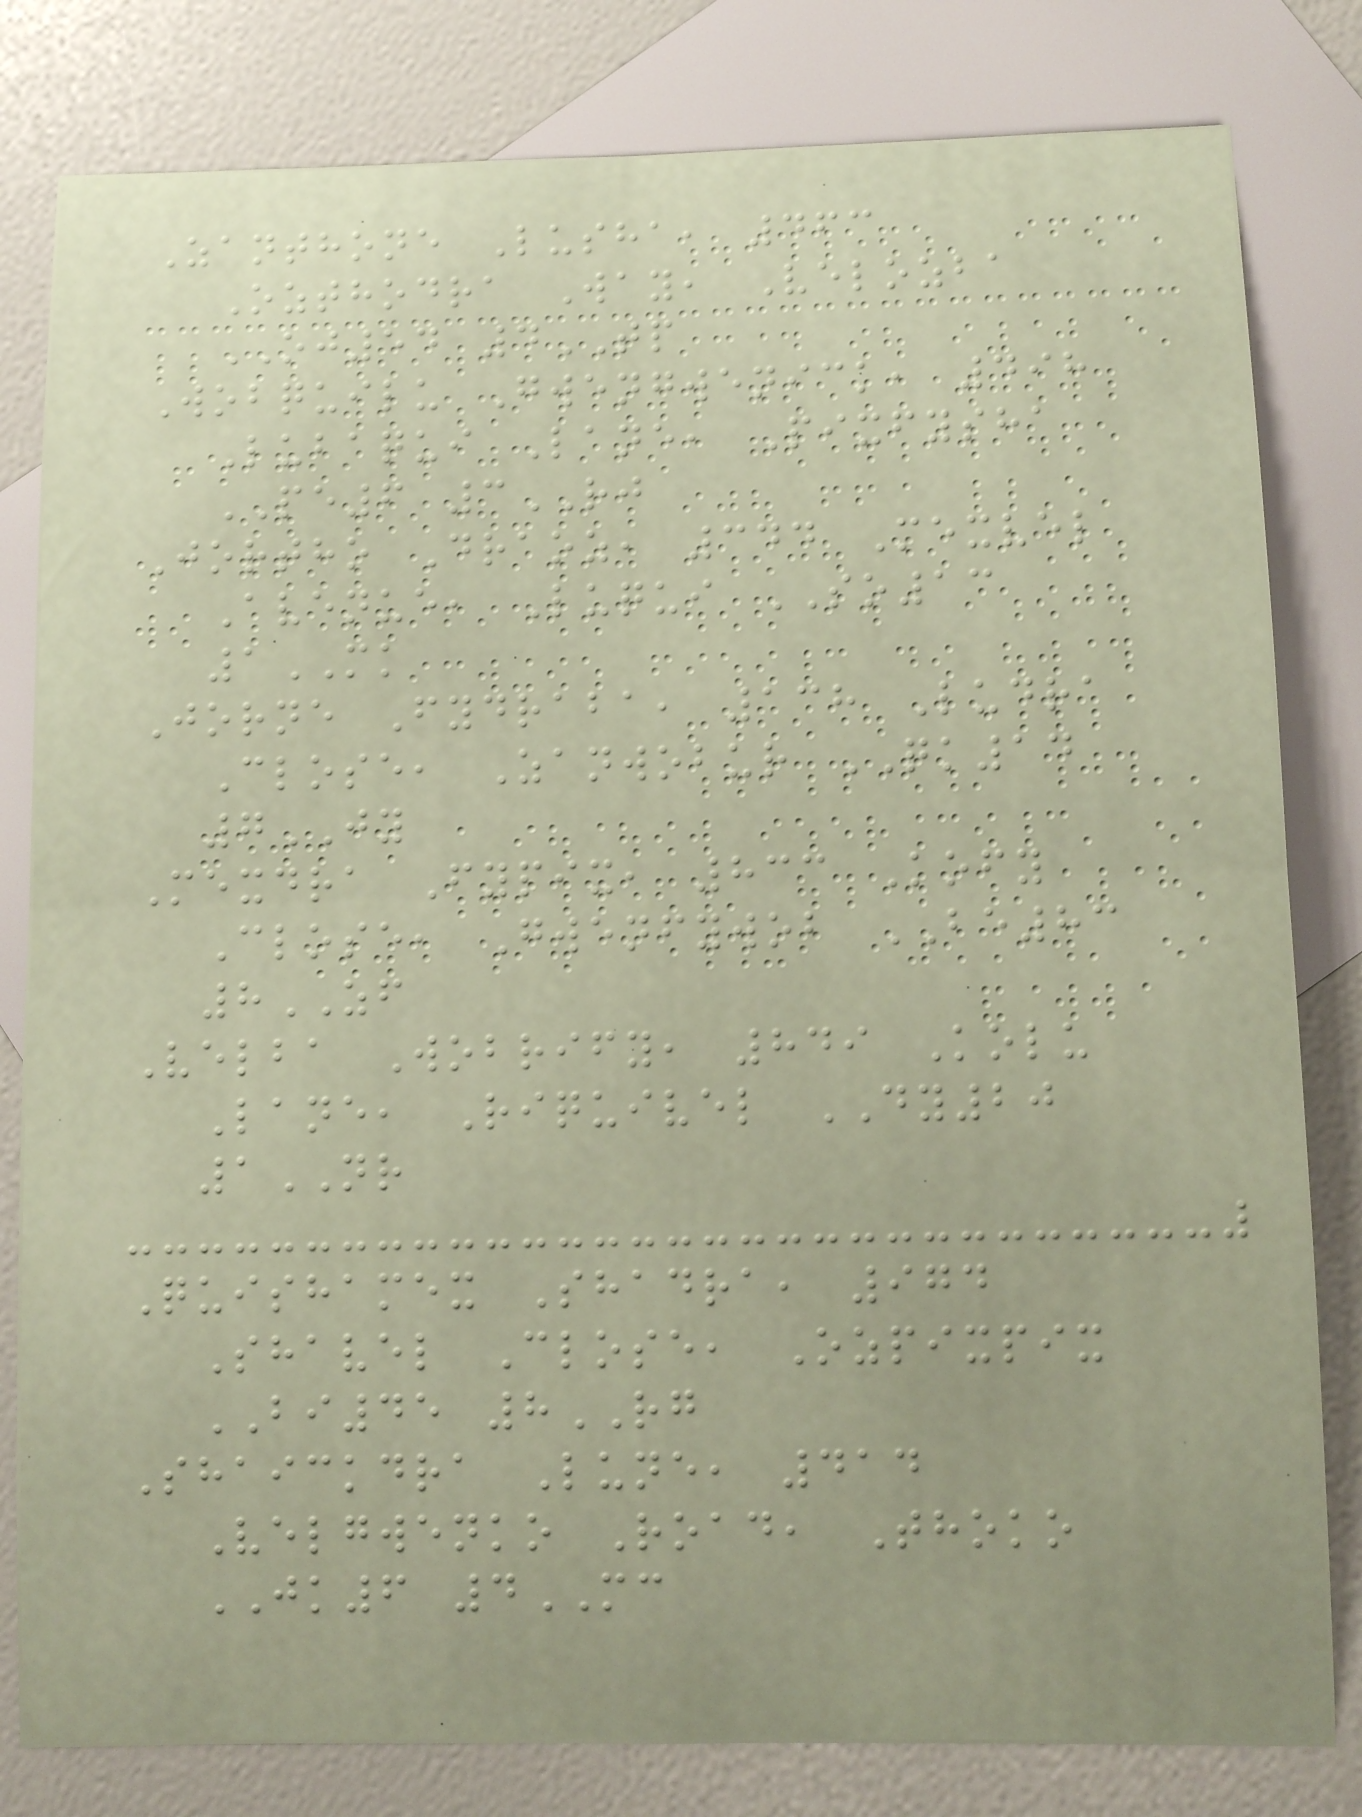Zanthone Lusha, 463
Ozthodra Way, Velozba
OJ54 4TP
Wobquilu Gwengwenick, 498
Lubaqui Lane, Pixfysha
PE6 3RJ
Jortho Draoz, 344 Mexvel
Avenue, Luqui SO13
1MK
Jorne Fydraba, 138 Ludra
Close, Zanwobur QK14
7JY
Mexdra Fypix, 833 Kofy
Close, Gwenfywob BE83
8ZF
Velba Wobrify, 849 Kolu
Lane, Riquivel DY20
1NR
Quishamex Shadra, 974
Shavel Close, Ozpixpix
BI45 8RG
Shaickdra Lune, 414
Velgwenko Road, Thoko
JK6 4MC
